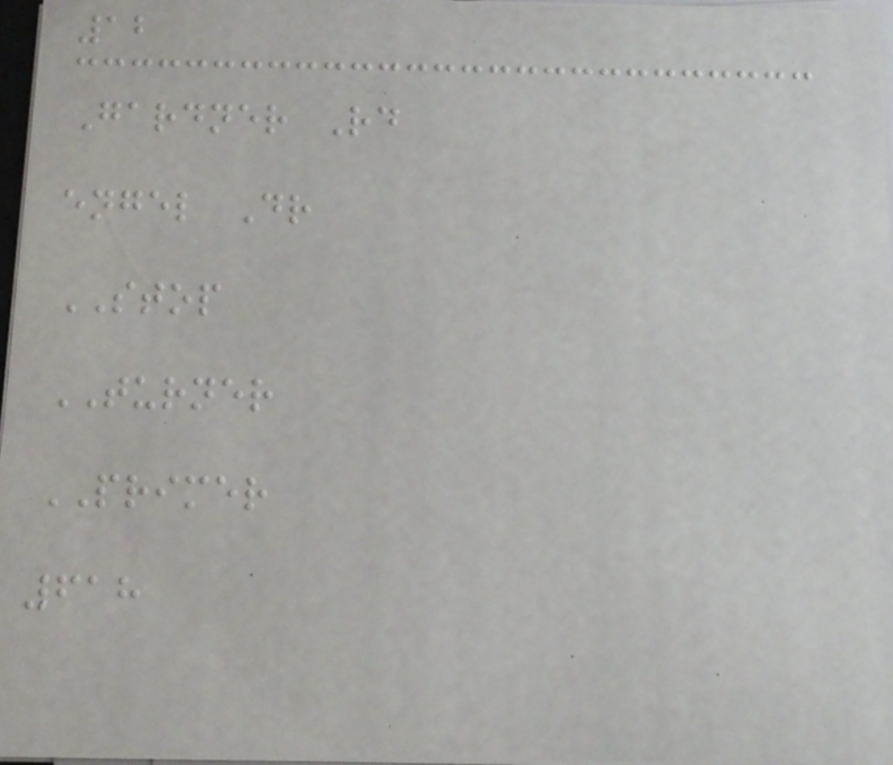12
Gardner Rd
engel Dr
STOP
TURNER
PRIMER
618
